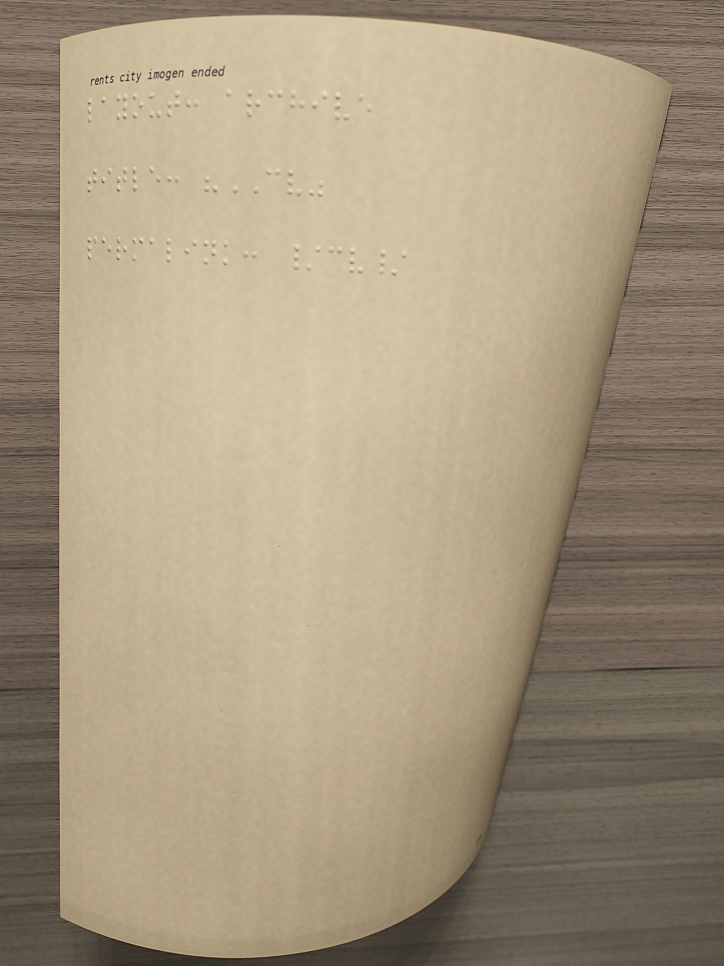layout: archive
title: "CV"
permalink: /cv/
